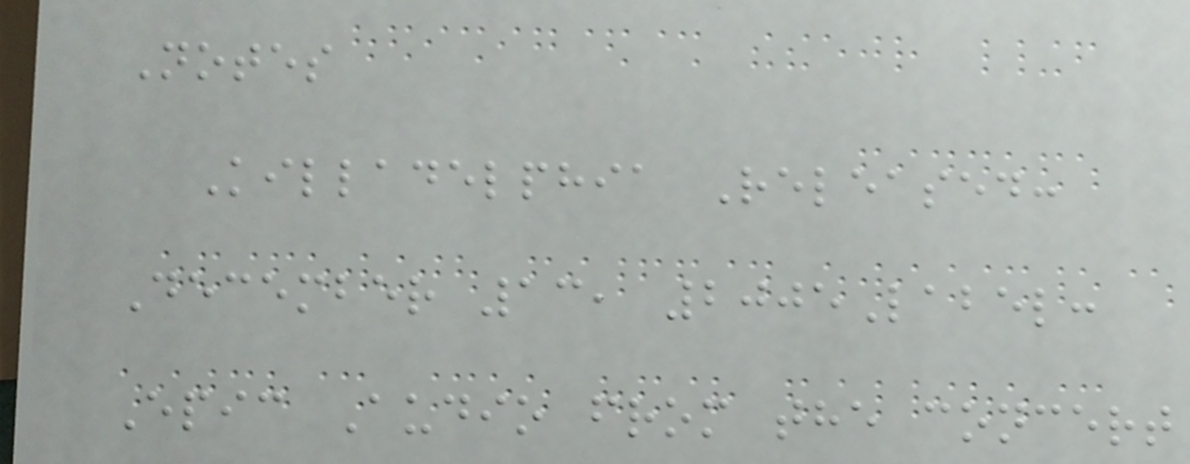Notes
Killadelphia Released:
December 13, 2005Label:
Epic Audio from the concert
